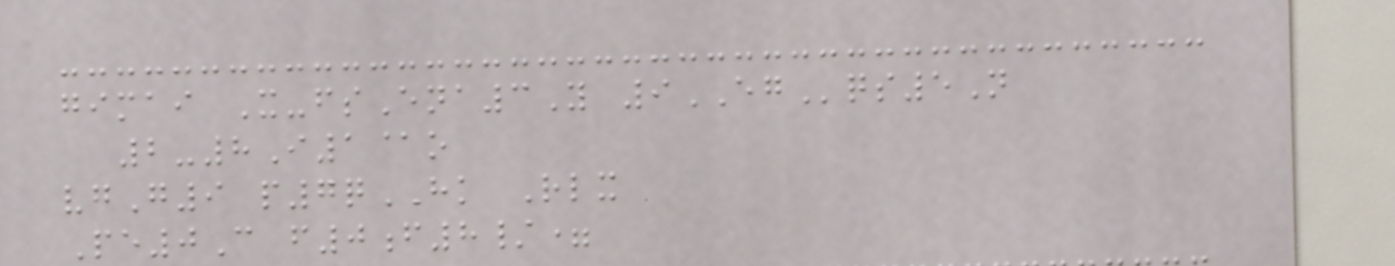gimai X-fsEna3Y 9EGqs5N
2-8I1@o
vgG9 p7qHK Rlx
Pe0C f0f8/=
